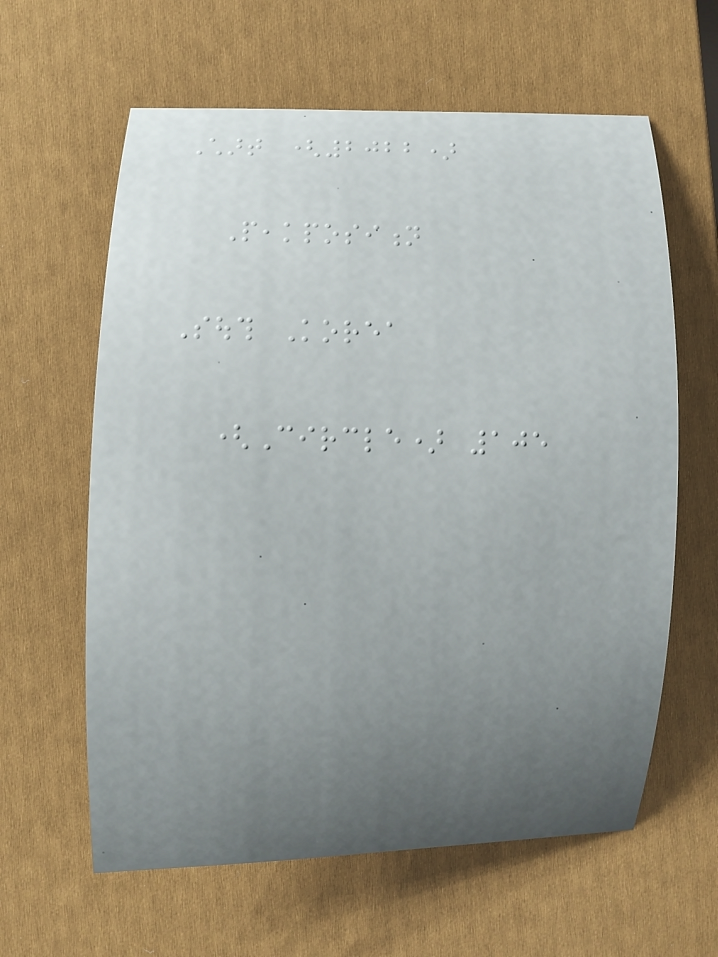Chart (2022)
Peakposition
South Korea
(Circle) 105
